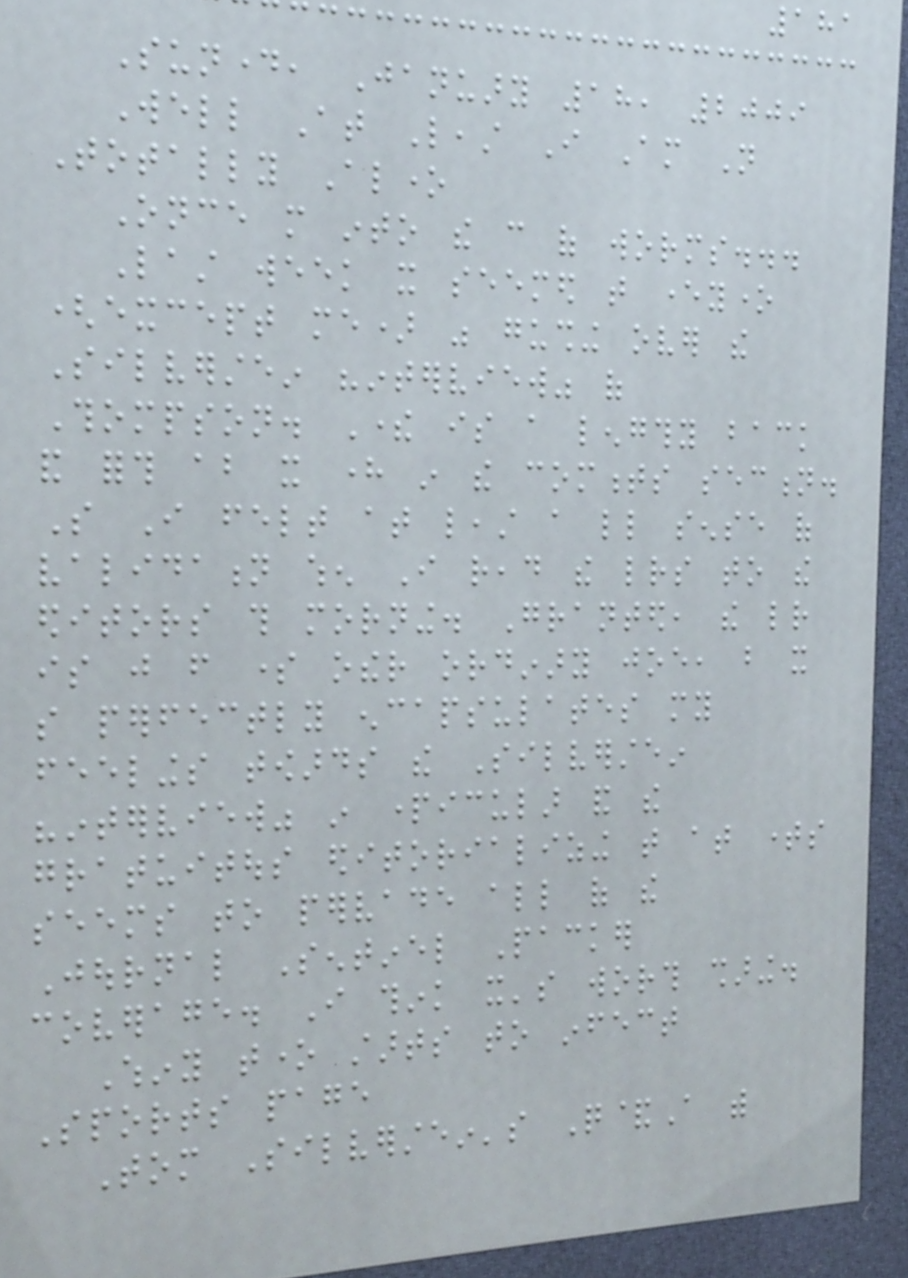181
Sunday, January 18, 2009
Well At Least I Am Not
Totally Alone
Once more into the can of worms...
Last week it seemed that everyone
(except me) was gushing over the
Silverstein "interview" of
Thompson. There is a lengthy back
and forth about it here in the comments section.
So I felt at least a little sense of
validation when I read the letters to the
editors this morning. Granted, the letter
is just from some other ordinary joe, but it
so perfectly encapsulates my
feelings towards the Silverstein
"interview" in particular and the
gratuitous editorializing that at times
seems to pervade all of the
Journal Sentinel Packer
coverage. I think it's worth sharing.
Whiny tone starts to infect
Sports page
Tom Silverstein's Q&A with
